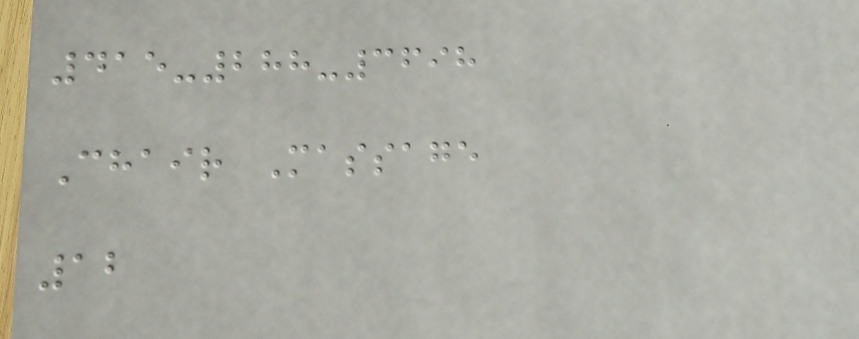415-288-3698
Chair Massage
12
